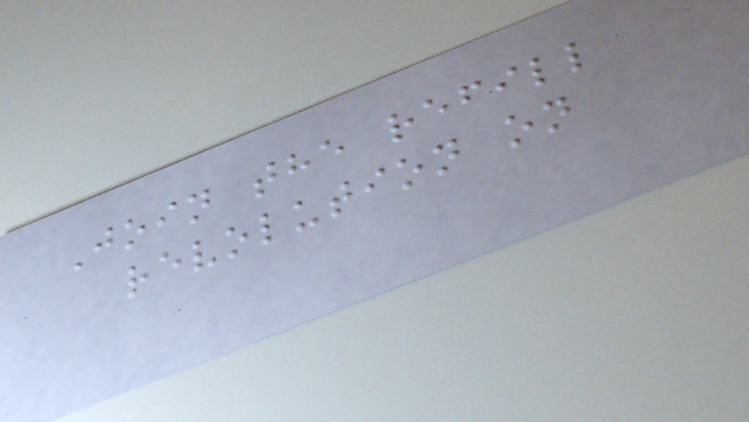Join the refill
revolution on
